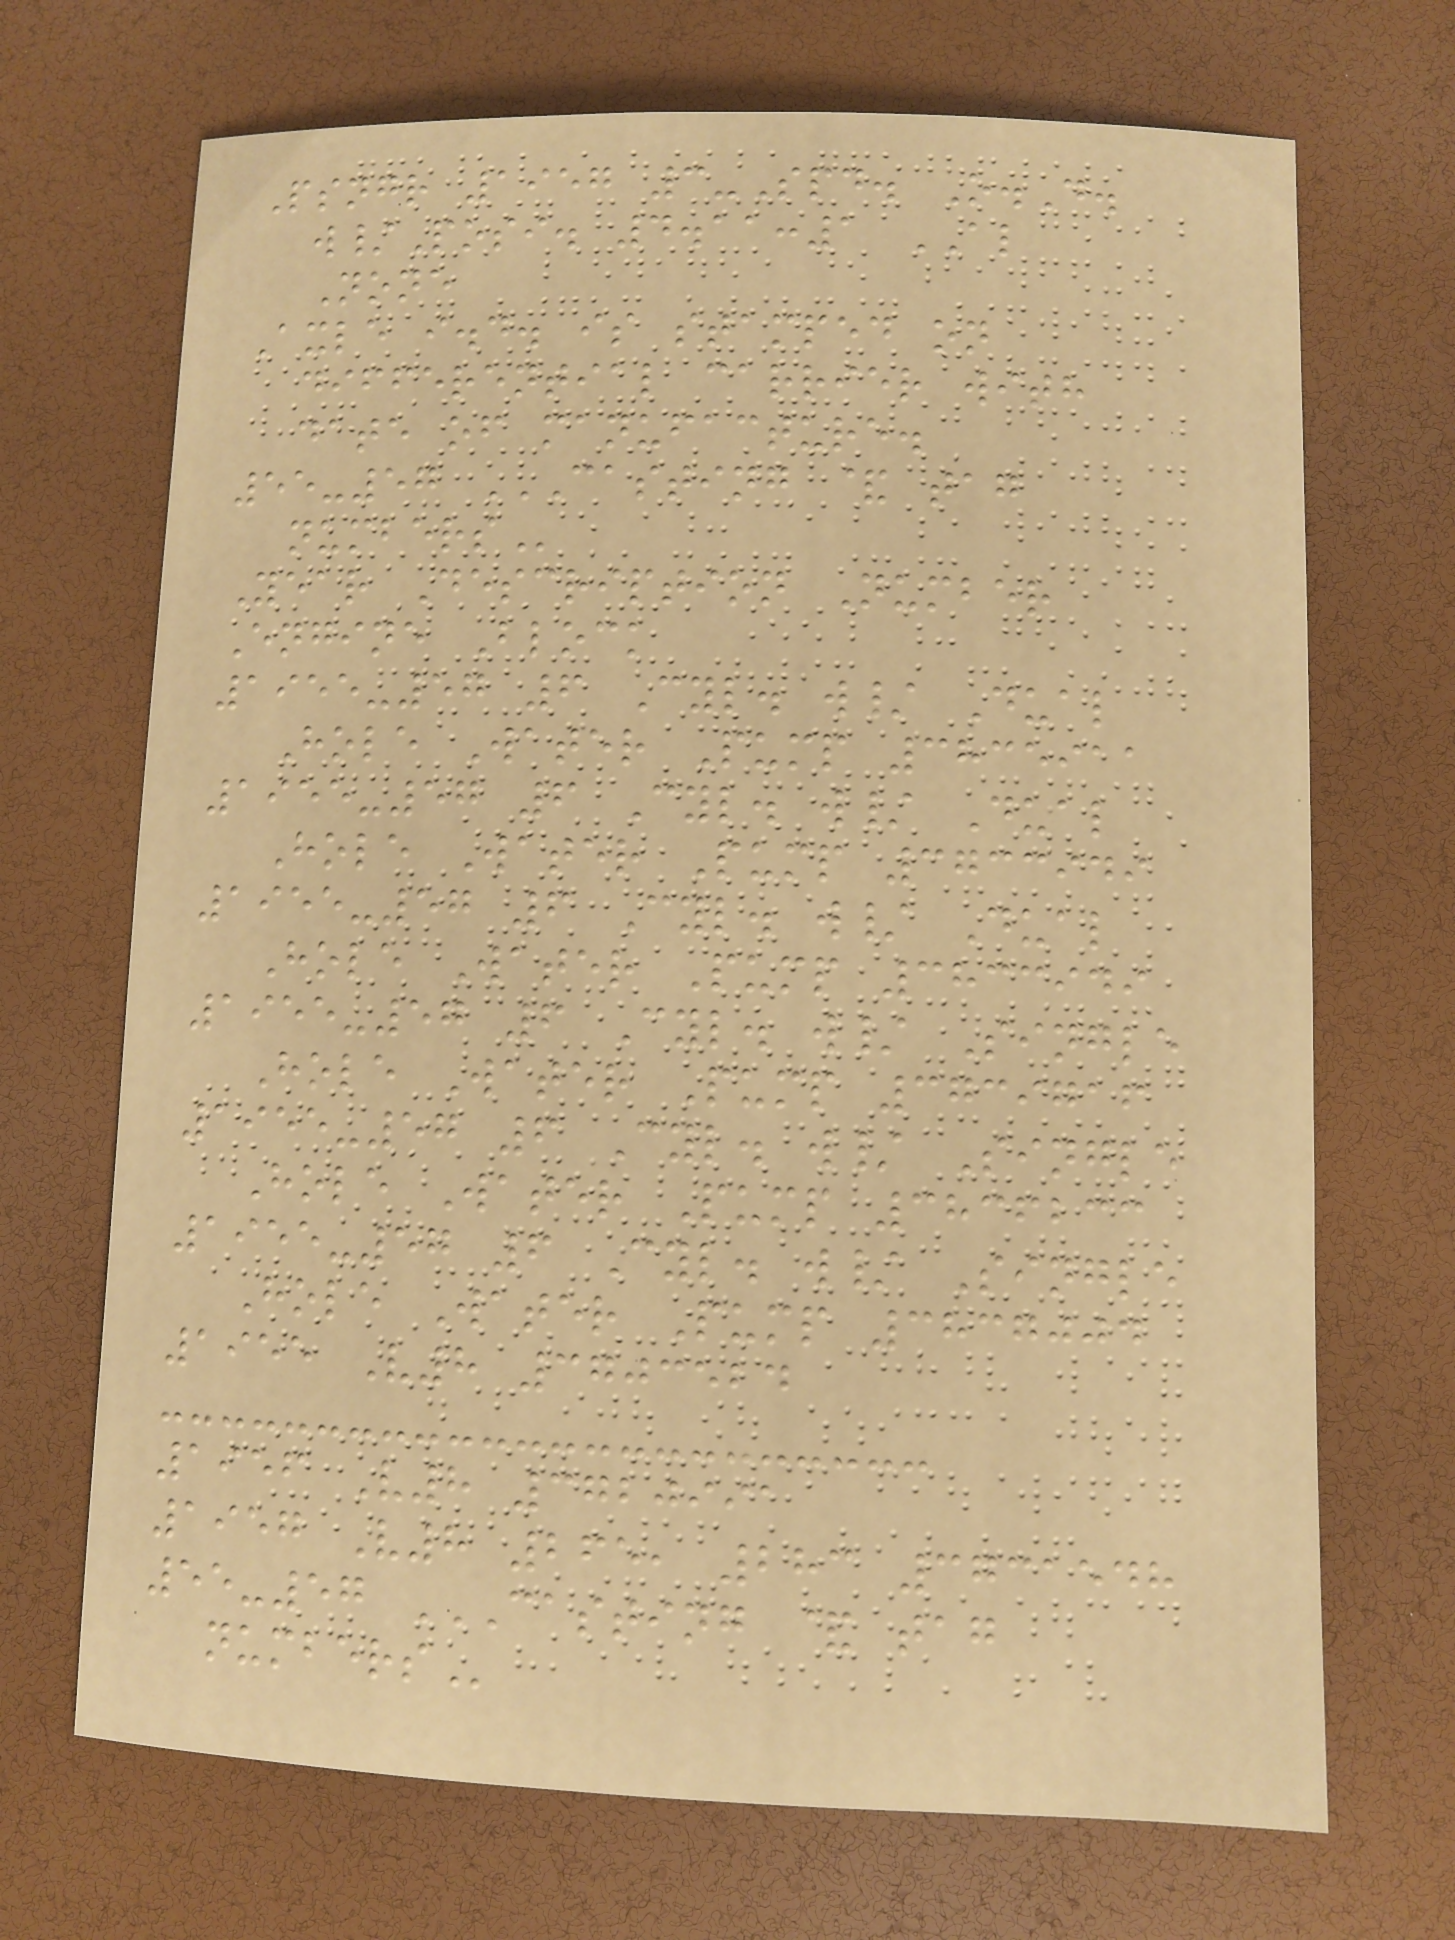Psngr 1957 3-Spd. O.D.
w/Posi. 4.11:1 AL
None
Axle i.d. is stamped on
differential carrier with
date of manufacture.
55-57 CASTING & TAG
NUMBERS
Year Description Number
Engine Block
1955-57 6 Cyl. w/ Dual
Hole Water Pump 3835911
1955-57 6 Cyl. w/ Dual
Hole Water Pump 3733949
1955-57 6 Cyl. w/ Dual
Hole Water Pump 3833949
1955-57 6 Cyl. w/ Single
Hole Water Pump 3739716
1955-57 6 Cyl. w/ Single
Hole Water Pump 3836233
1955-57 6 Cyl. w/ Single
Hole Water Pump 3837004
1955 V8 3703524
1956 V8 3720991
1957 V8 265, 283 3731548
55-57 CASTING & TAG
NUMBERS
